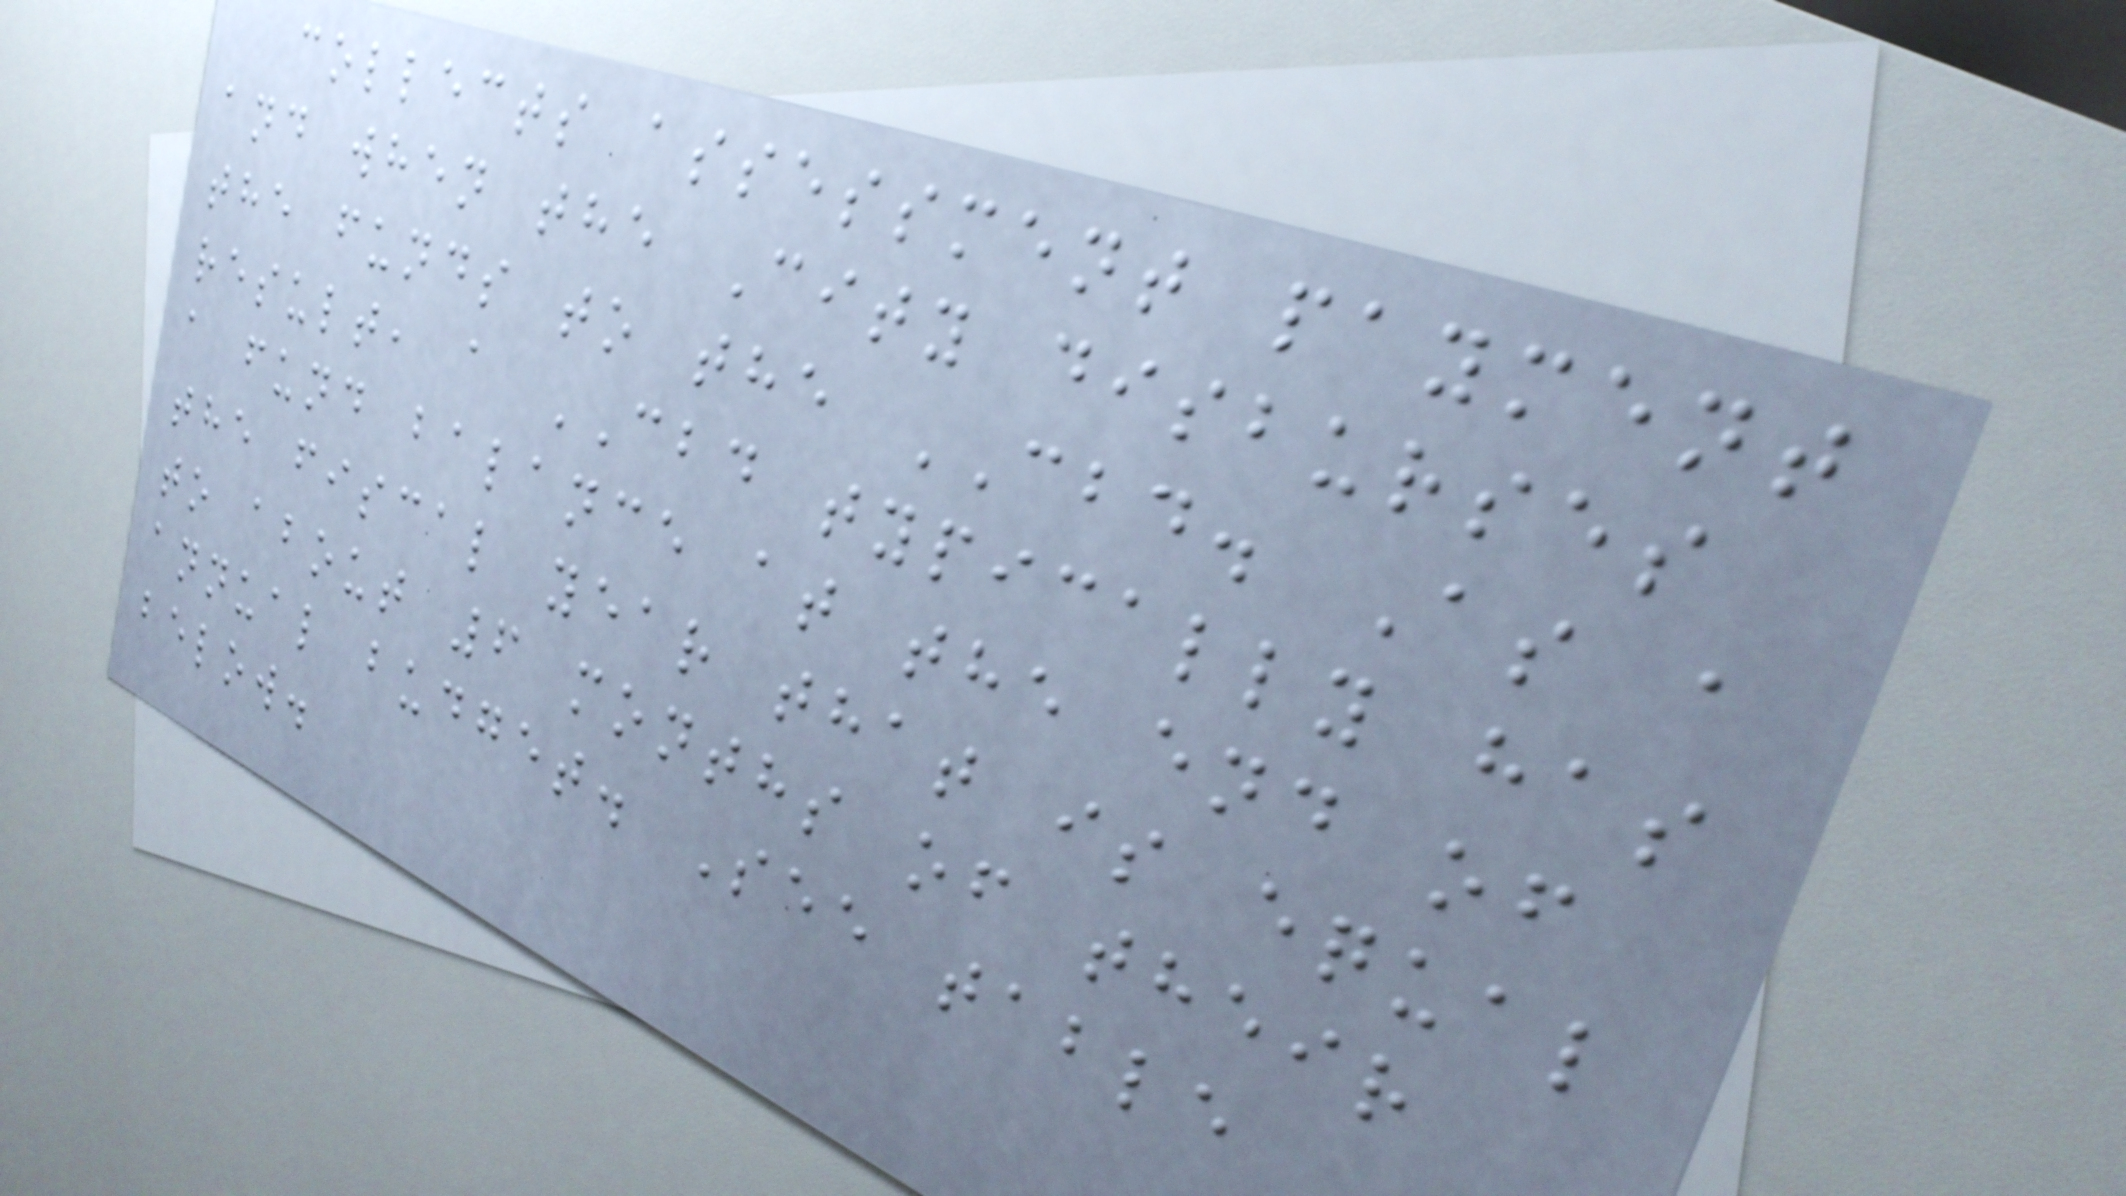collects assessment payment
and when the City disburses
the funds to the CBD. As a
result, a CBD typically has
a fund balance at the end of
the fiscal year that is equal
to about 6 months of their
annual budget. See table
below.
